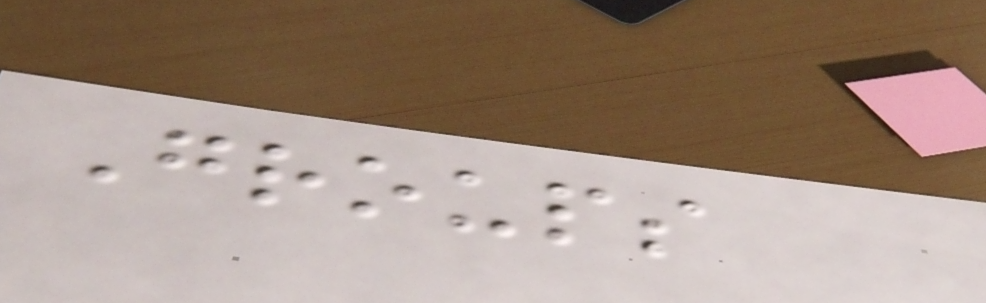Groups
